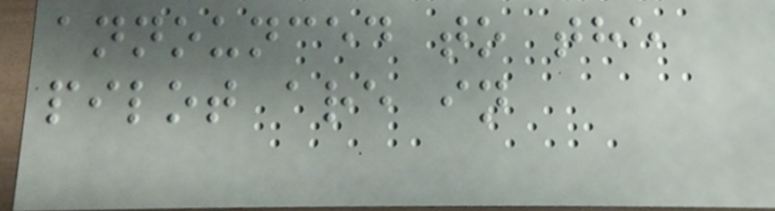announced to the
pilot are in
